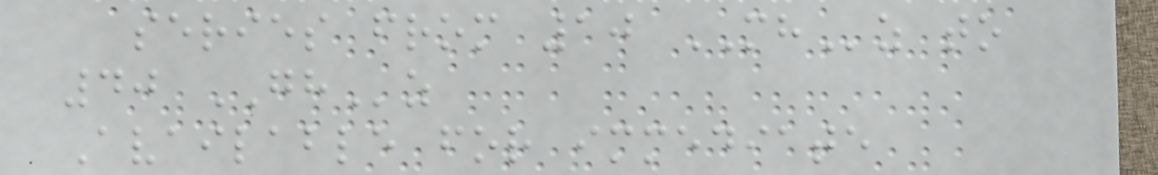series from 10 MHz to
40 GHz
Available for immediate
